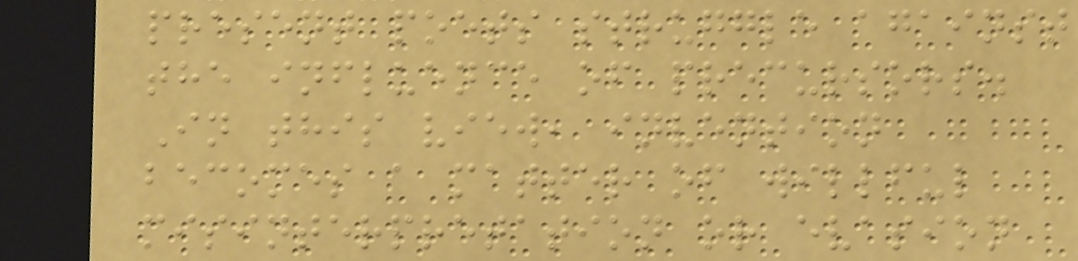present poets struggle against
the influence of precursors.
In this view, invention
becomes a matter of willful
misinterpretation or evasion
